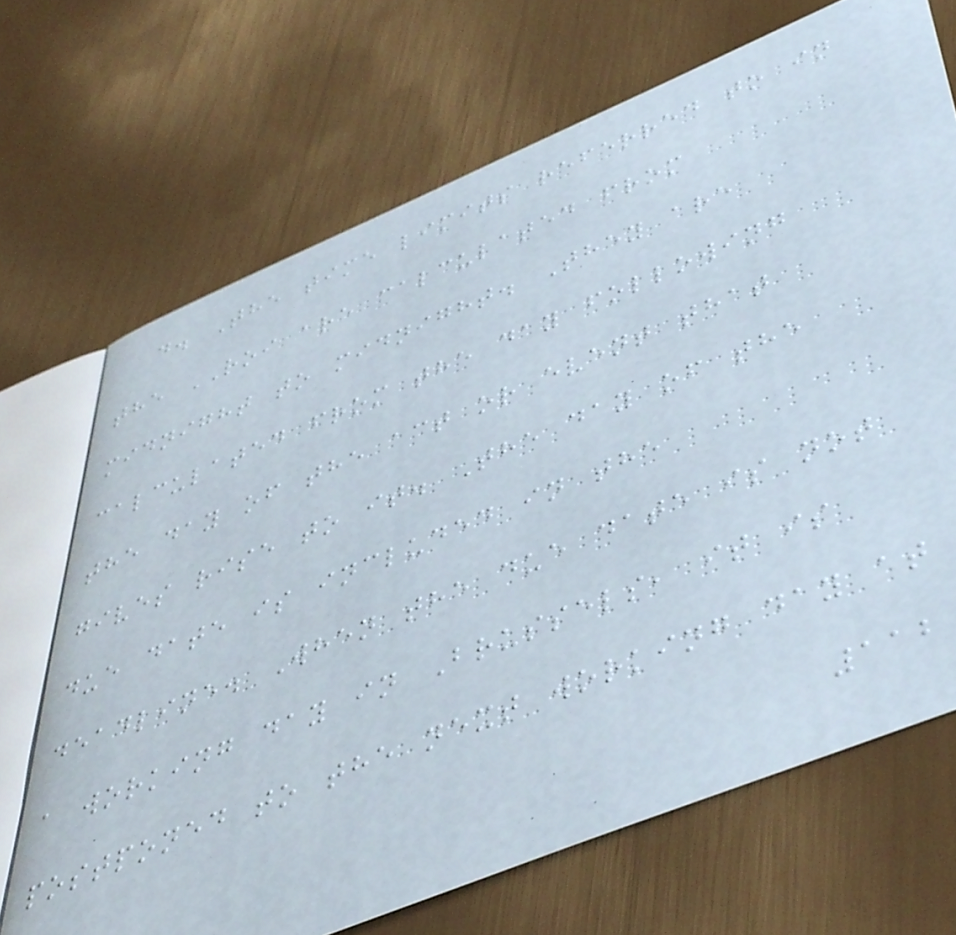d. The time limits referred to in
the ROI are calculated from
midnight to midnight. They are
calculated from the day following
the day of the act or event that
gives rise to it. The day of the
due date is included in the
deadline. When the due date is not
a working day in Brussels, it is
postponed to the next working day at
112
